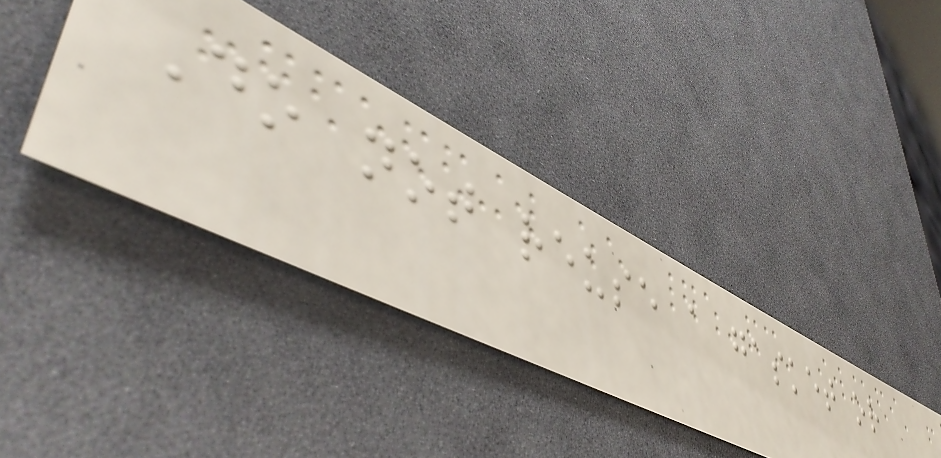Do not reuse a gasket or
